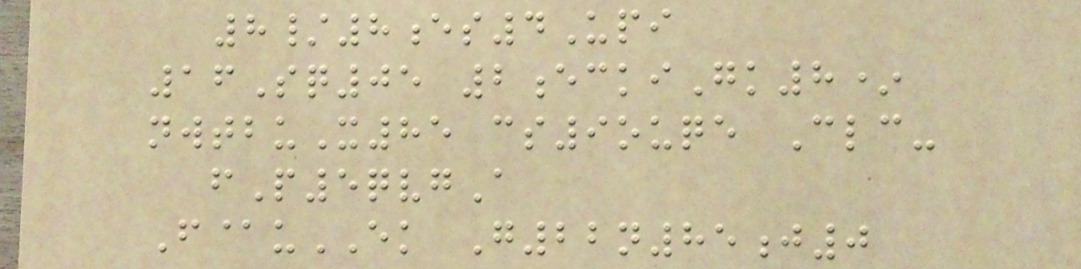8/8es4Upi
16Sq05 2eckiGk8*
nwtbuX85 cs9ouqe Clc-
fP5qvgA
F@uEK G22n85j0
